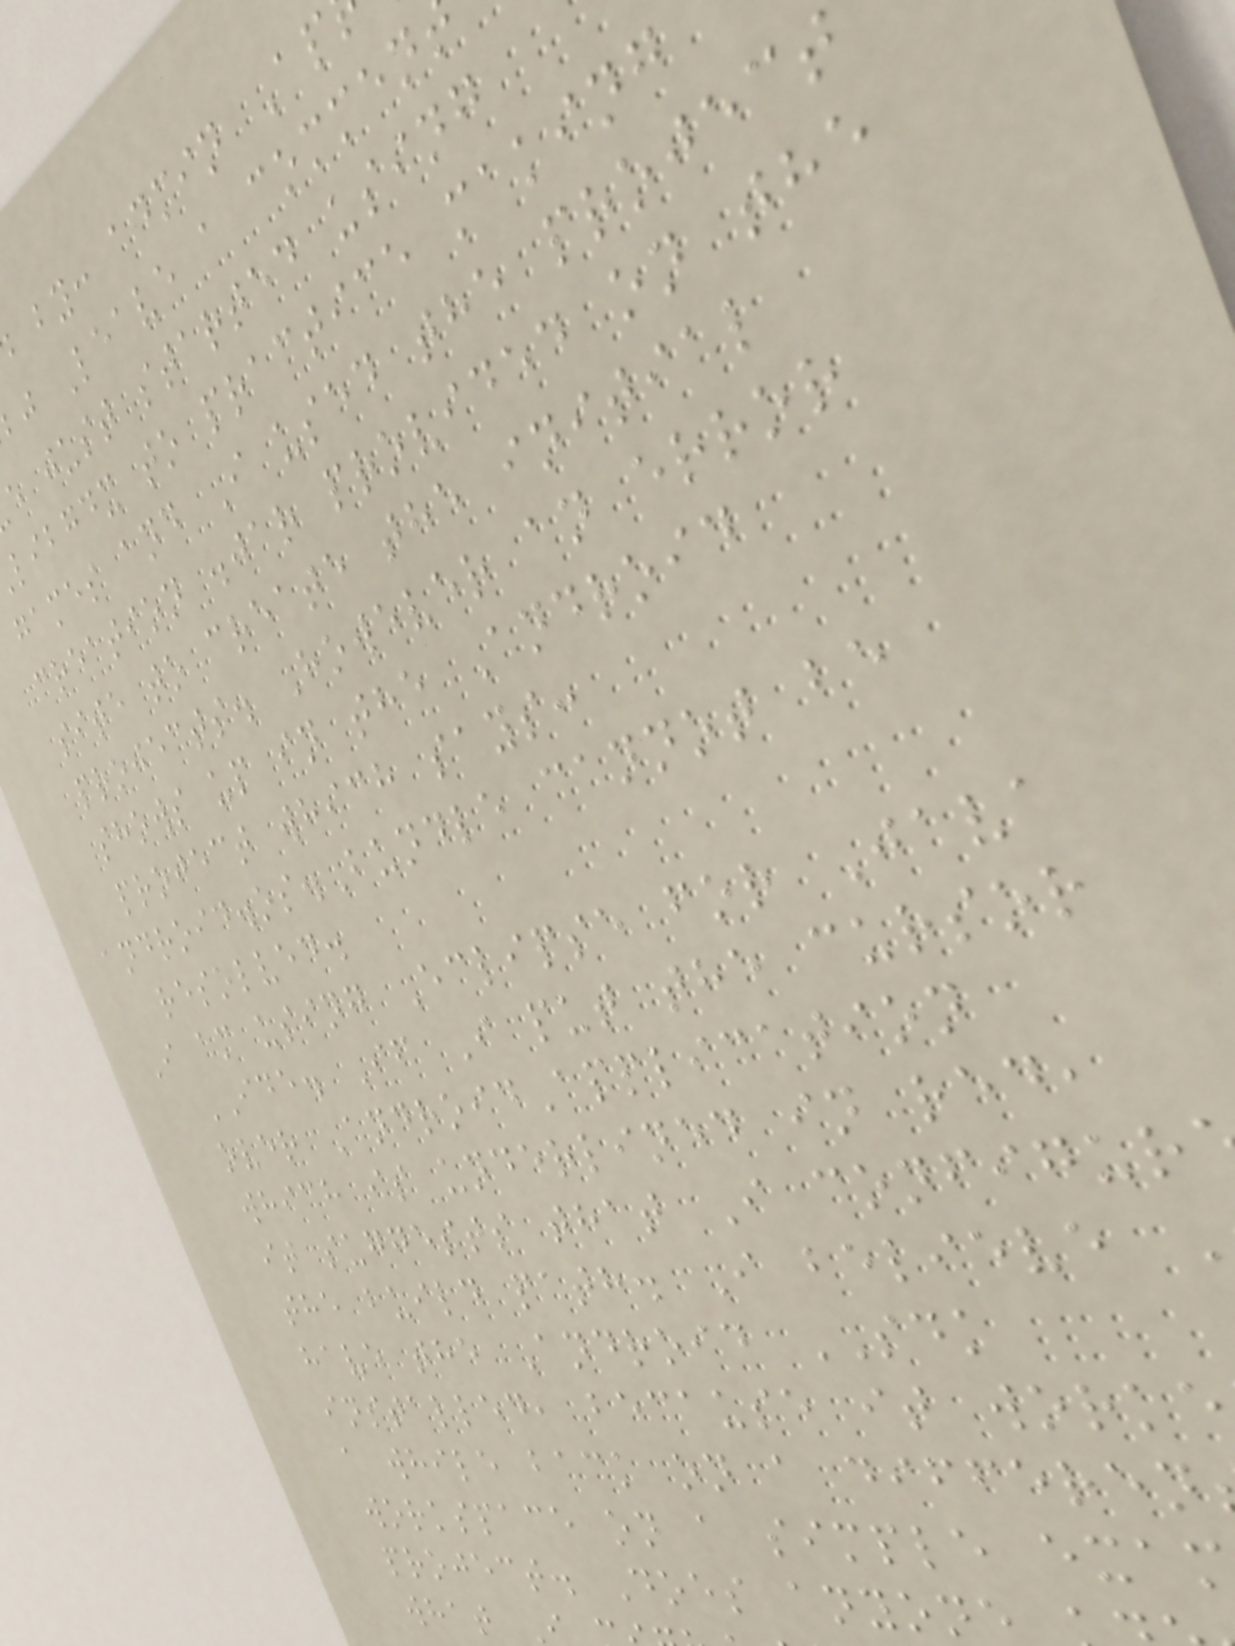by: admin Ap
j Leave a commen
e just started using
libgdx to practice making
games and I used the project
creation .jar provided on the
site to create the initial
projects. However an error
shows up in the Android
project which says:
android.os.Bundle cannot be
resolved.
I am using Eclipse for Java
IDE. If I put the cursor
over AndroidApplication
which is underlined in red,
it suggests that I configur
the build path. I believe
have the Android SDK
installed, because it worke
a while back on a differen
workspace on a simple exa
project. Does anyone
